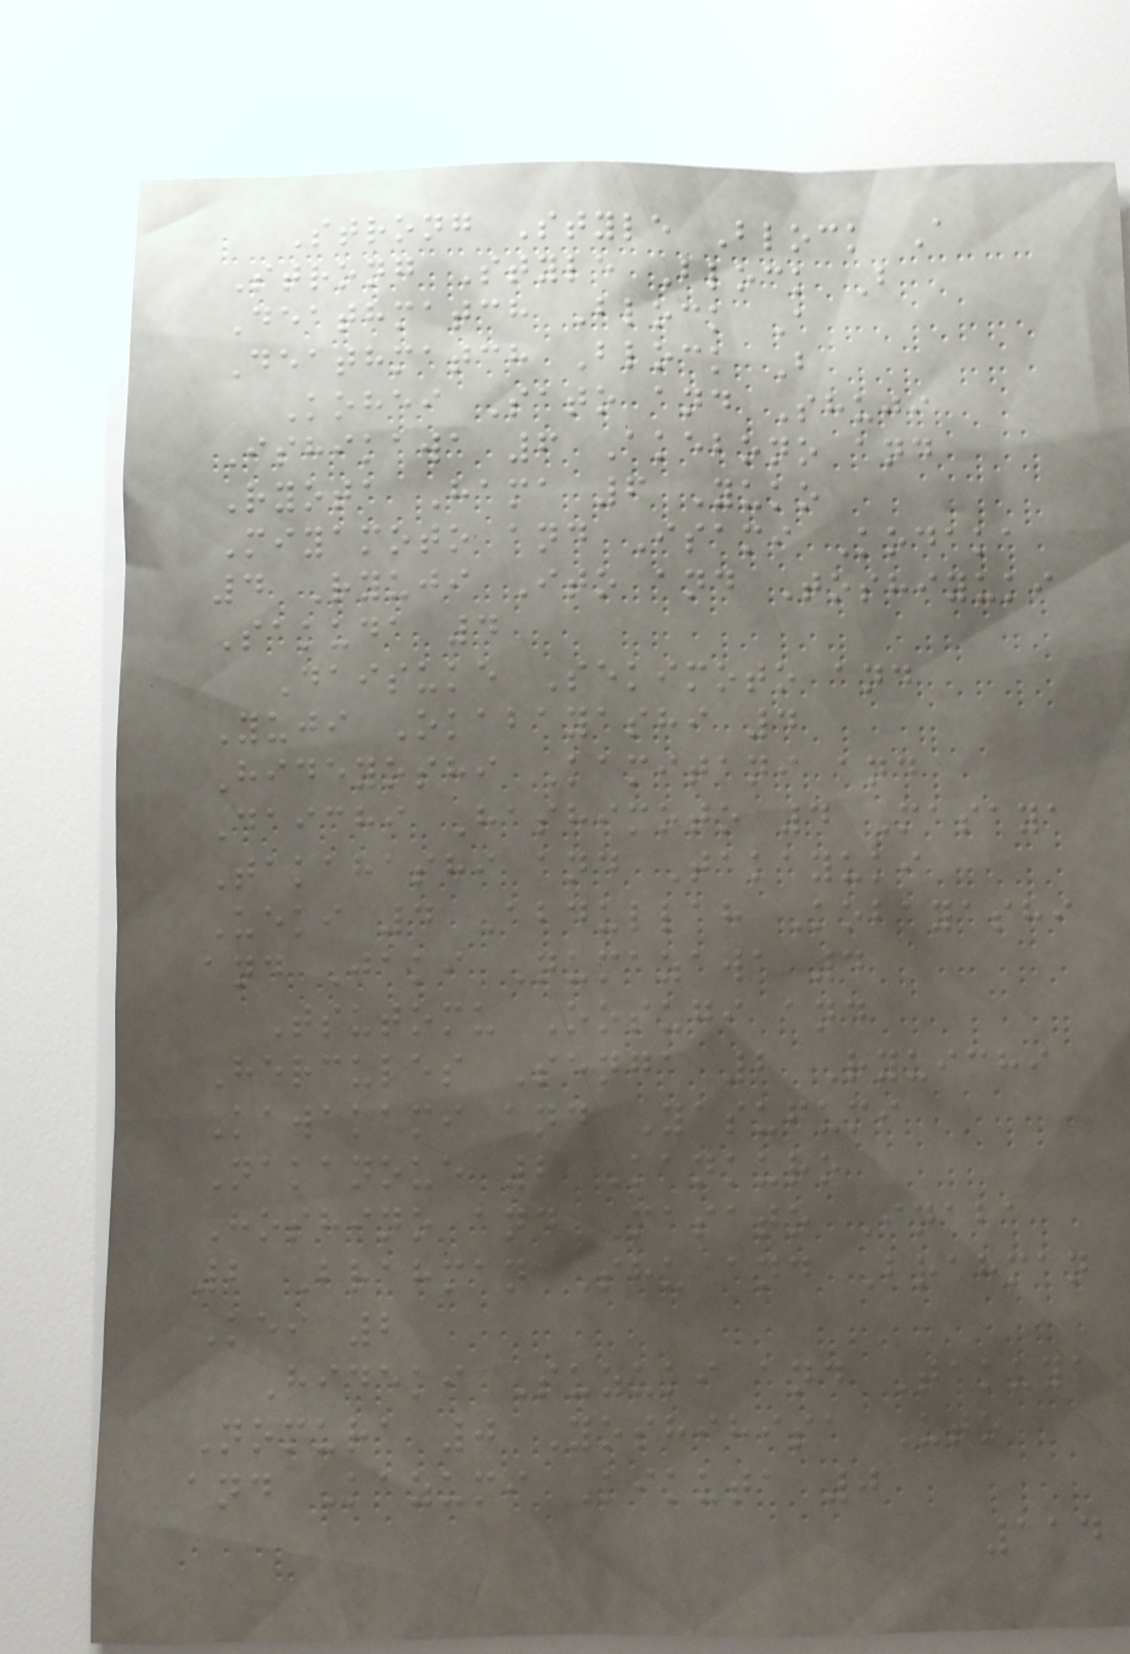Strong Style Block A
Strong Style Block B
Deathmatch Block A
Deathmatch Block B
Kohei Sato and Shuji
Ishikawa 6 Akebono and
Ryota Hama 6 Yuko
Miyamoto and Isami Kodaka
4 Ryuji Ito and Toshiyuki
Sakuda 4
Daisuke Sekimoto and
Yuji Okabayashi 4
Hideyoshi Kamitani and
Daichi Hashimoto 4 Masaya
Takahashi and Takayuki
Ueki 4 Abdullah Kobayashi
and Jaki Numazawa 4
Tsutomu Oosugi and
Hercules Senga 2 Ryuichi
Kawakami and Yasufumi
Nakanoue 2 Kankuro
Hoshino and Masato Inaba
2 Brahman Shu and Brahman
Kei 2
Hideki Suzuki and Takuya
Nomura 0 Yoshihisa Uto
and Kazumi Kikuta 0
114
